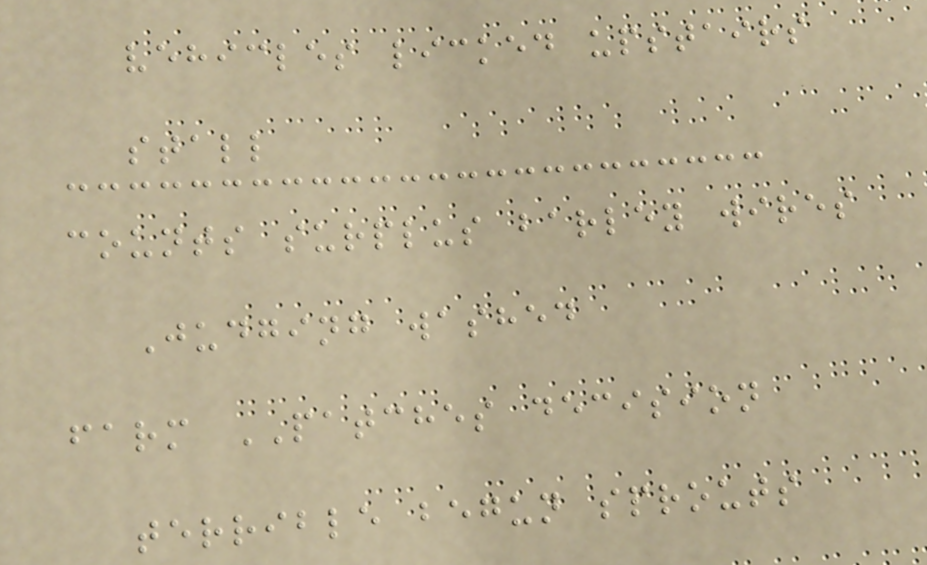vehicles licked upstairs
stall
counts surplus barley wires
Judging washed
farm PATCHES decision
terrible begun sprouts
